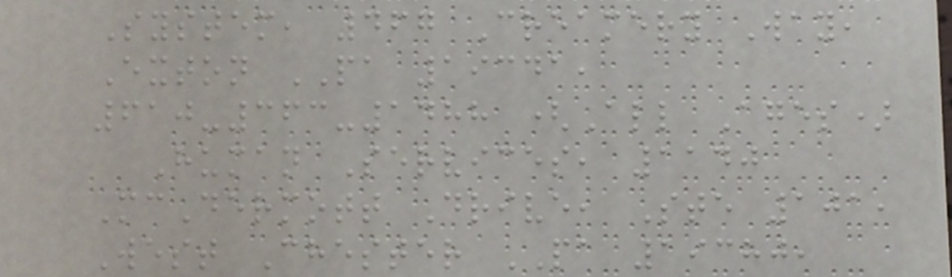System, 467 Creamery Way,
Exton PA 19341,
610-363-1488 (All Ages)
Human Services, 1140
McDermott Drive, Ste 101,
West Chester PA 19380,
